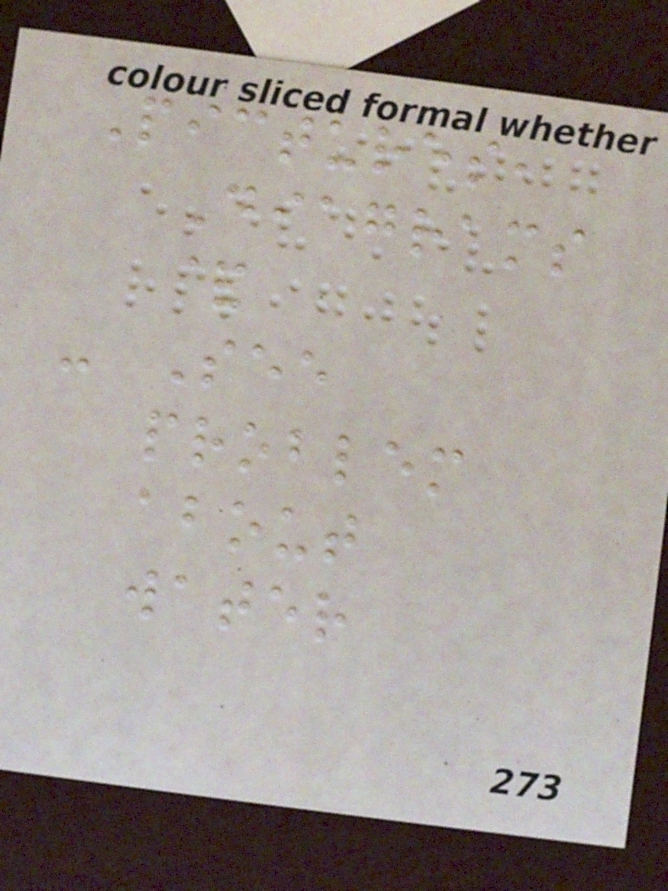Pictures,
Diagrams
&
- See
problem
about
water
